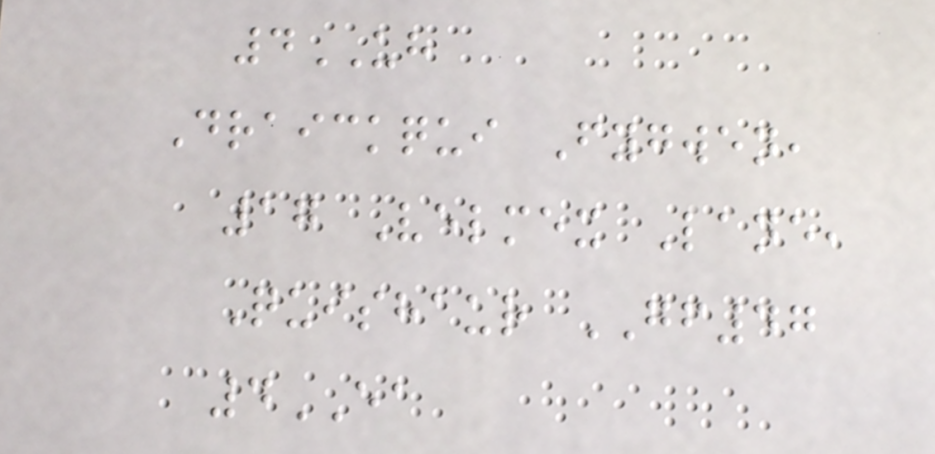4UH
Draickqui Fygwen,
17 Velmex Lane,
Quishaur GF47
4EA
